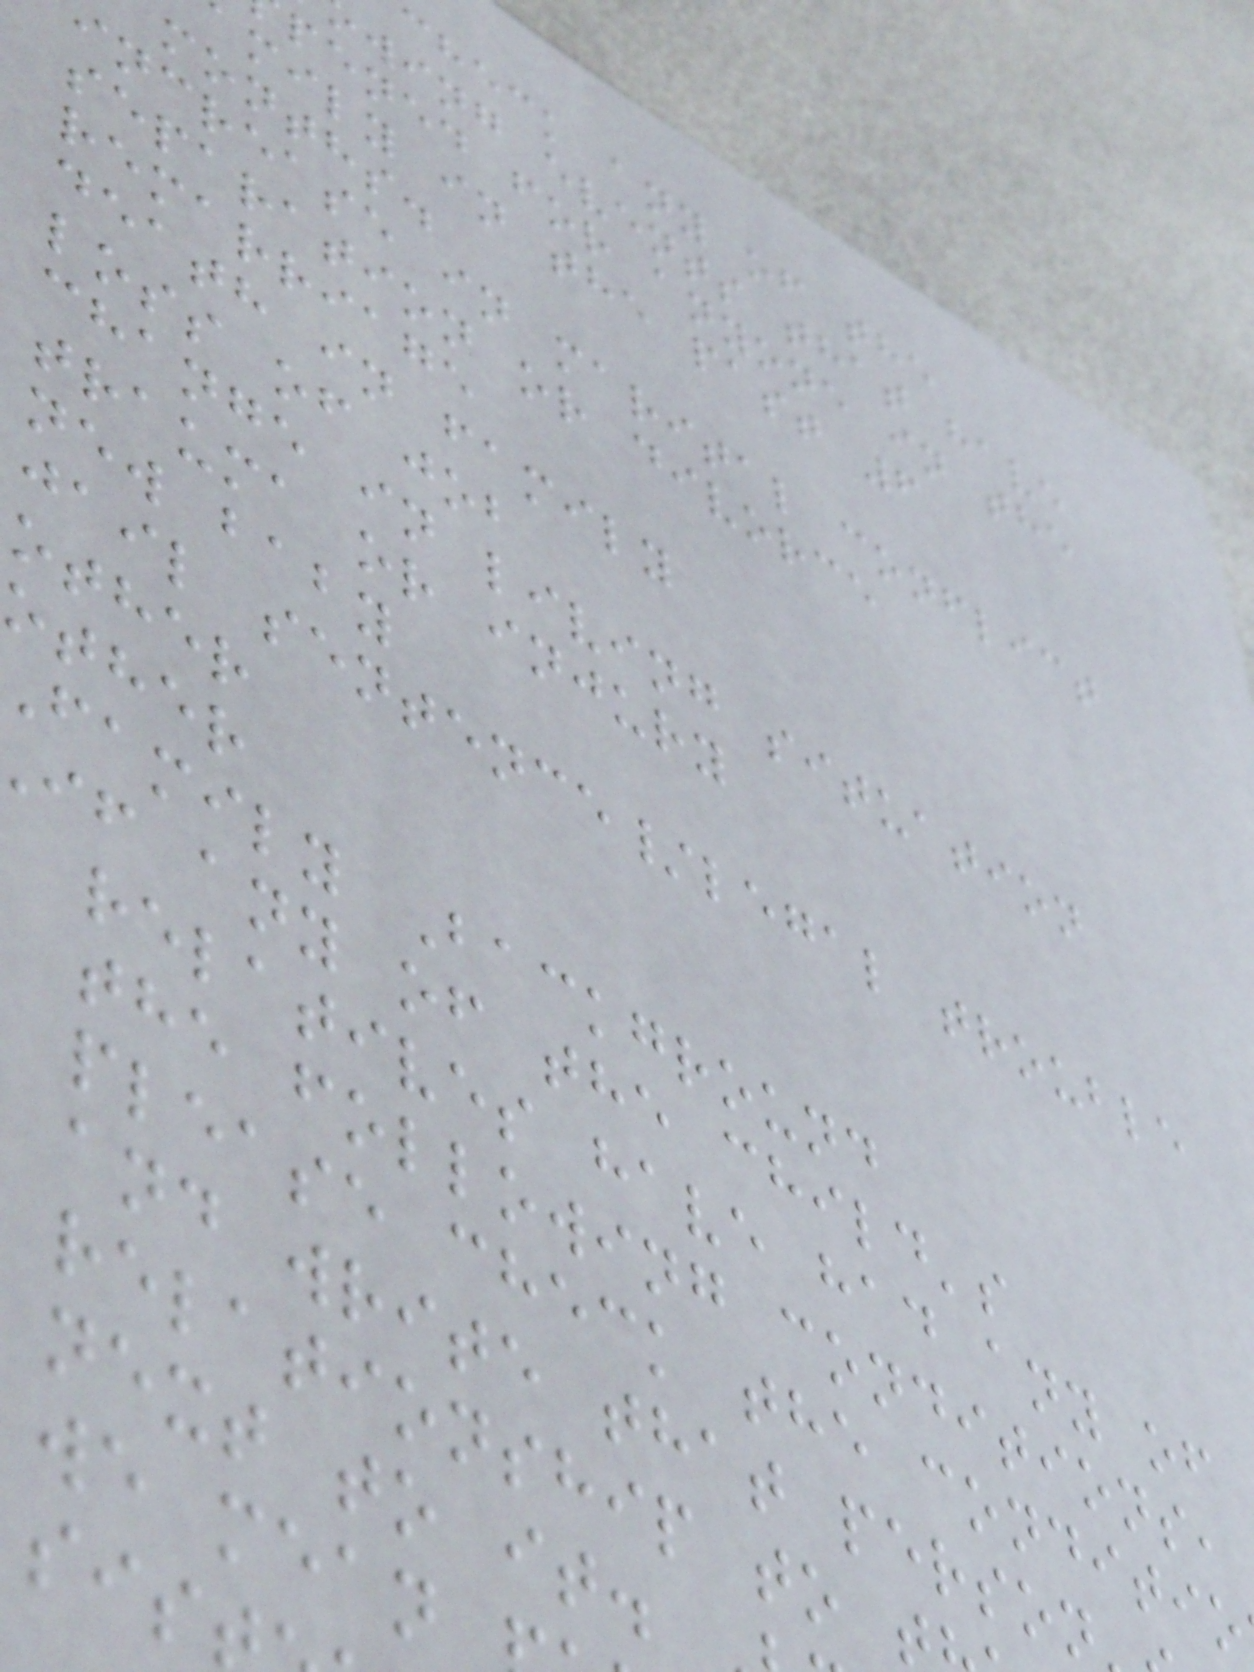check any of the
wing events that have
pened for anyone in the
mily in the past 6
months.
increase in marital conflict
separation or divorce
remarriage
death in family
loss of job
change in living situation
trauma or injury
new baby
jail sentence/legal trouble
other
other
family Background
if any of the child's
relatives have had any of
the following conditions,
please check the conditio
and write that person
relationship to
next to it.
we mean
